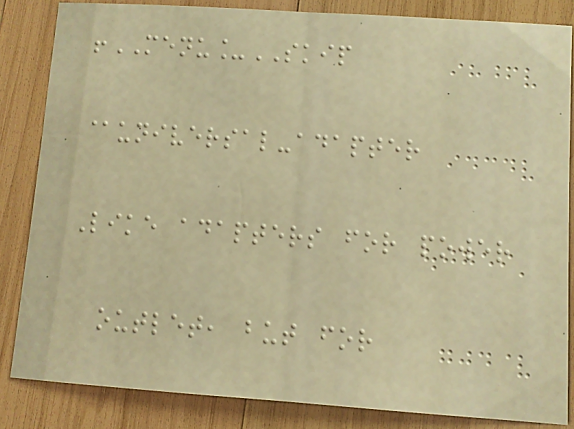!MENU_SKIP
@universal-adapter
Like adapters for power
outlet, but for
